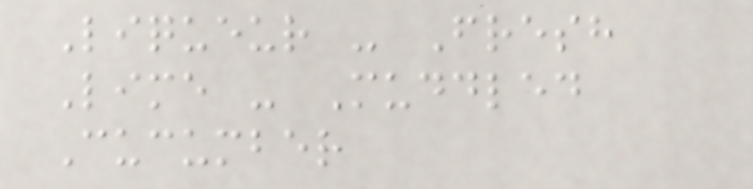Liqueur - Fresh
Lime - Muddled
Cucumber
